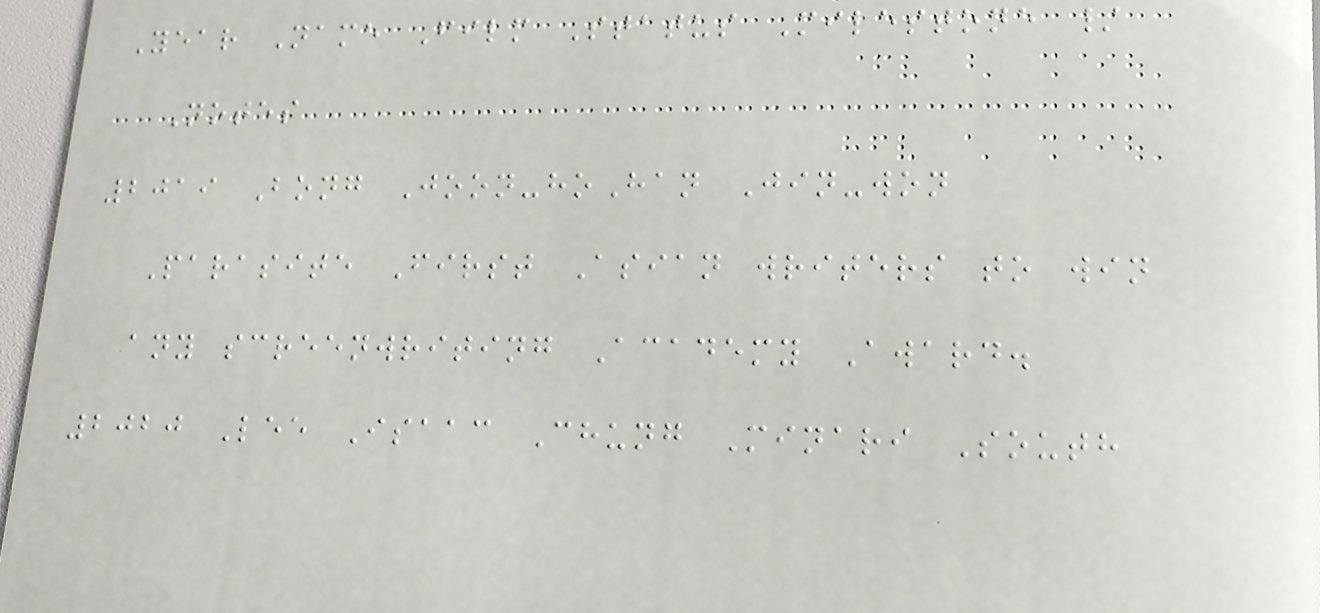Year Name Film Status Milestone /
Notes
2019 Bong Joon-hoHan Jin-won
Parasite First Asian writers to win
any screenwriting Academy Award.
2020 Lee Isaac Chung Minari South
